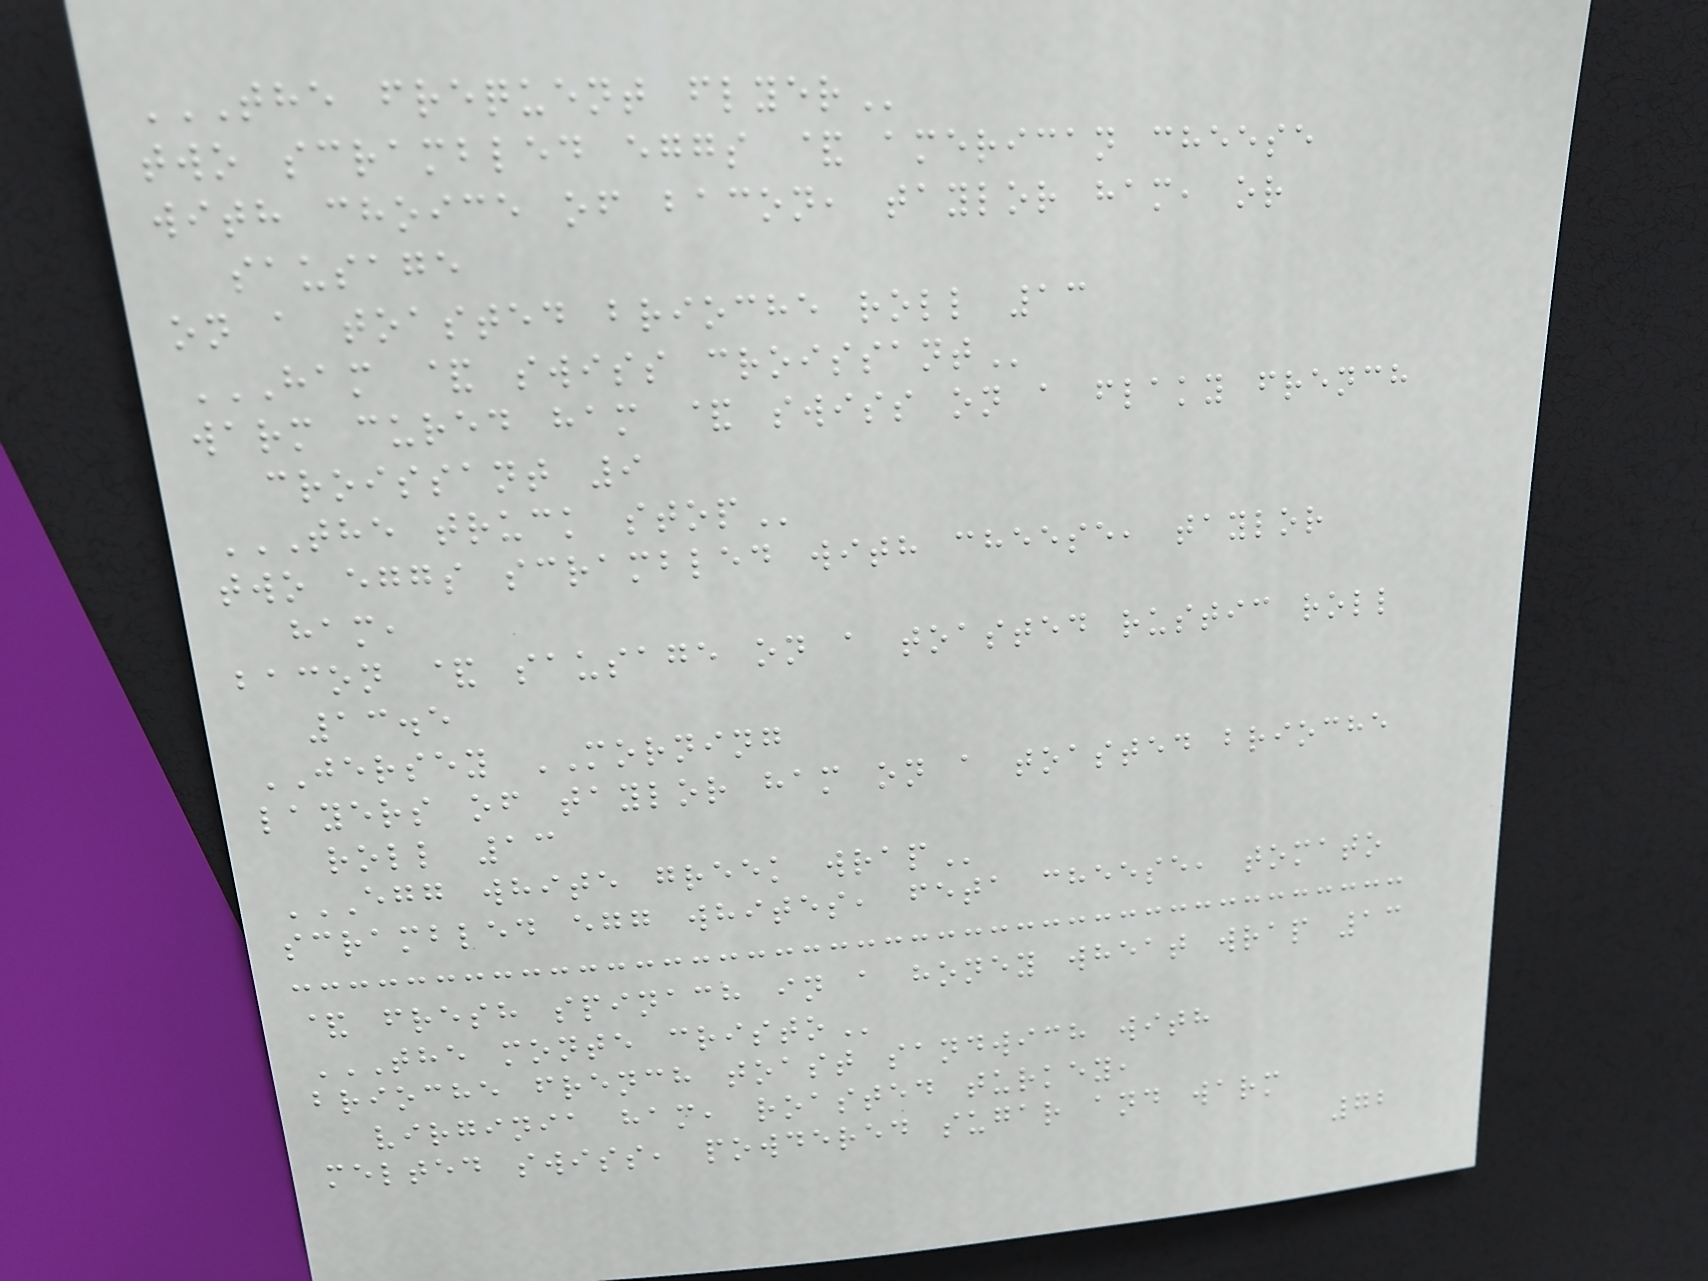THE FREQUENT FLYER
two scrambled eggs & american cheese
with choice of bacon, taylor ham, or
sausage
on a toasted brioche roll 13
HAM & SWISS CROISSANT
warm cured ham & swiss on a flaky french
croissant 9
THE TRUCK STOP
two eggs scrambled with cheese, taylor
ham,
bacon & sausage on a toasted rustic roll
13.5
JERSEY MORNING
layers of taylor ham on a toasted brioche
roll 13
EGG WHITE GREEK WRAP
scrambled egg whites, feta cheese, tomato
& fresh spinach in a honey wheat wrap 13
THE MONTE CRISTO
brioche french toast sandwich with
virginia ham, roasted turkey,
melted swiss, powdered sugar and warm
72
